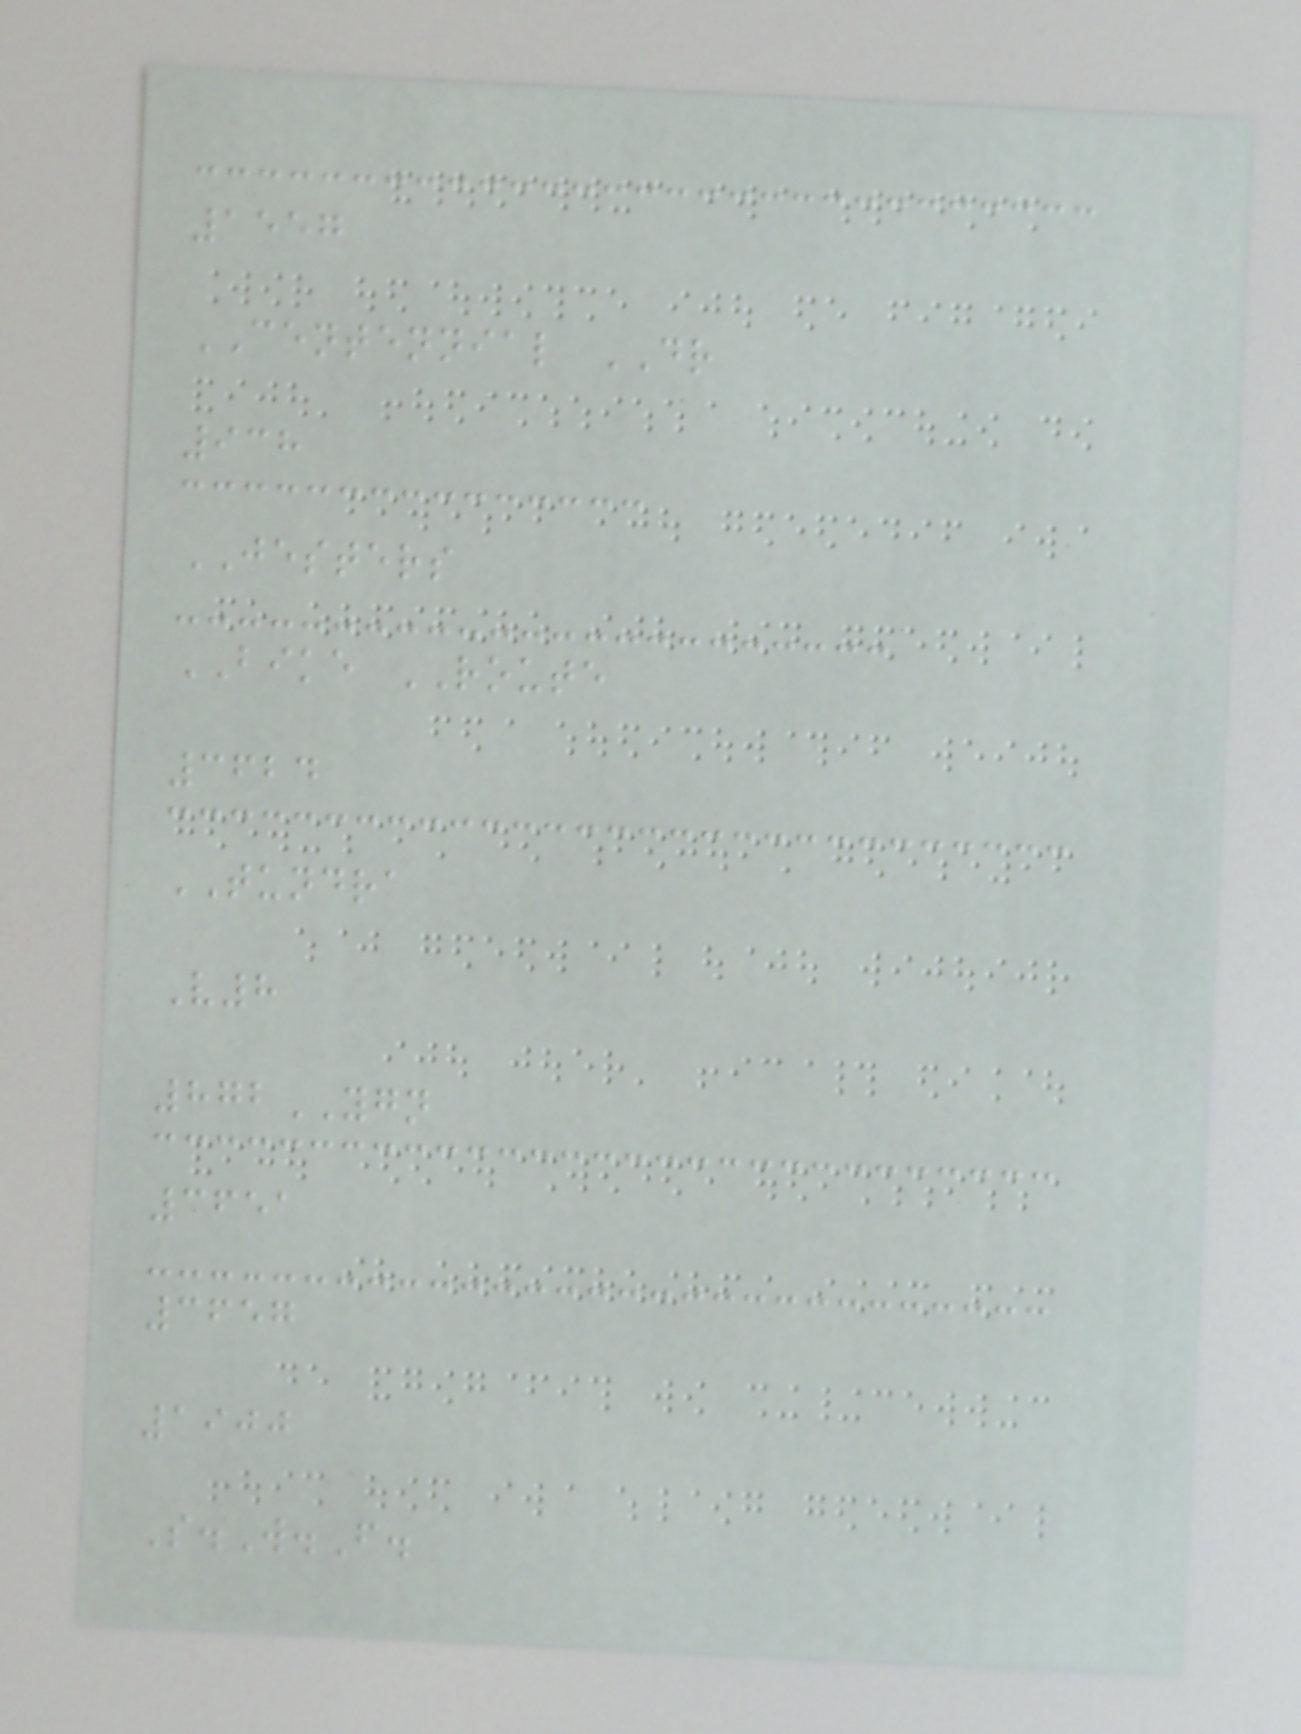1557
CENTENNIAL DR
938
JESTERS
BIKE ROUTE
3624
TUNDRA
V8
872YGN
3651
3657
1900
S.W.F.
